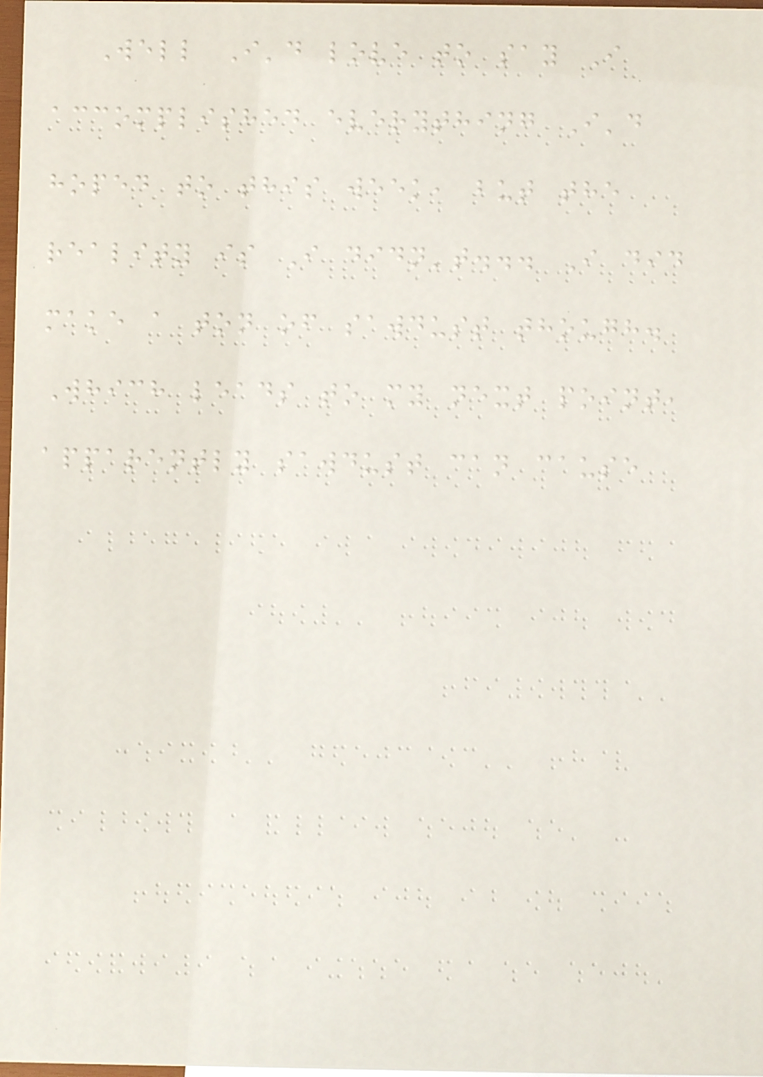Well I'd love to say I
accomplished everything I'd
hoped to this week, but the
reality is I didn't... I did
make a ton of sawdust though.
Which leads to my next point,
apparently sawdust can cause
